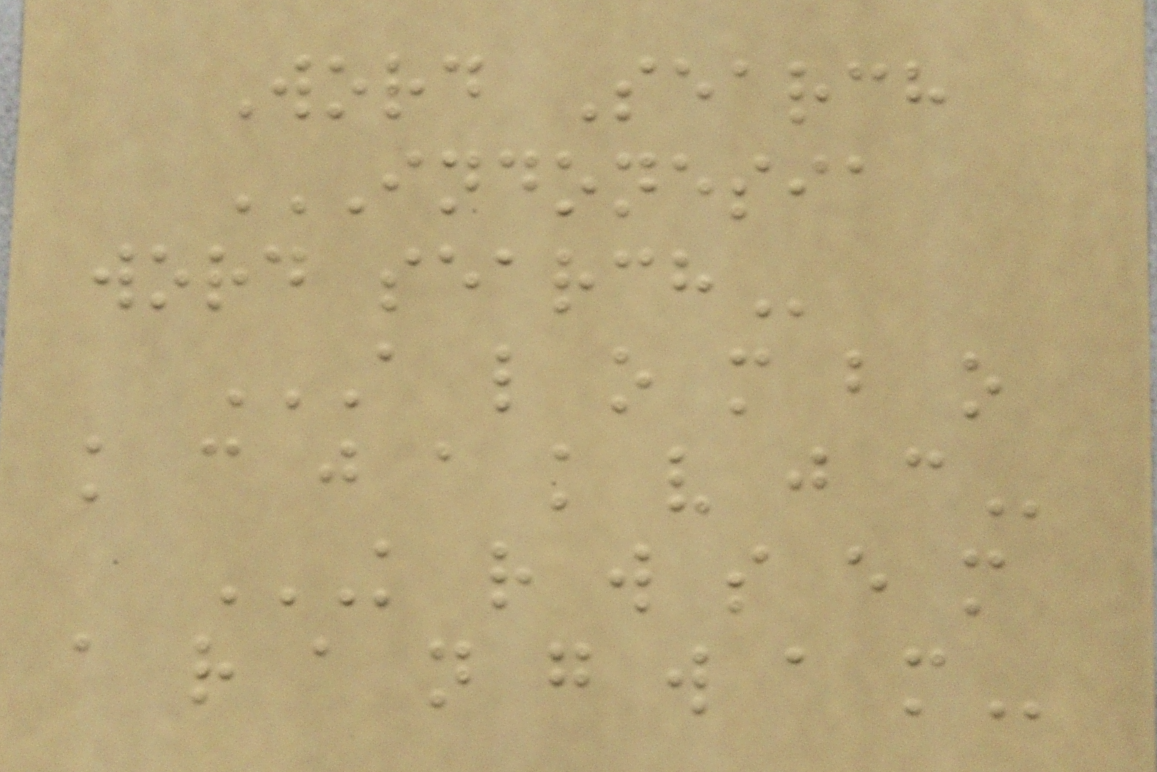Word Search
INDONESIA
WORD SEARCH
A L O M B O
K C J A K V J C
K R W S E M
A R A N G W A M
